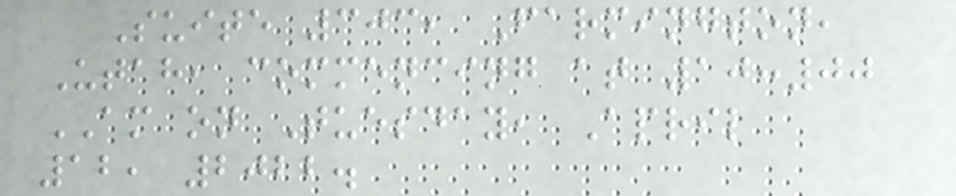Suite 303, Farmington,
Utah, commencing at 10:00
AM on Tuesday, April
12, 2022.
